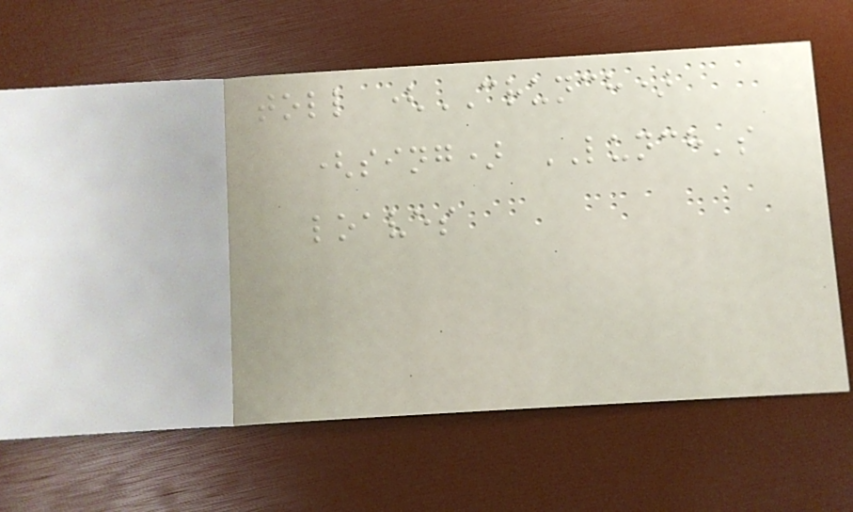toll (CRUNCH)
(sing) LUNCH's
loaves
